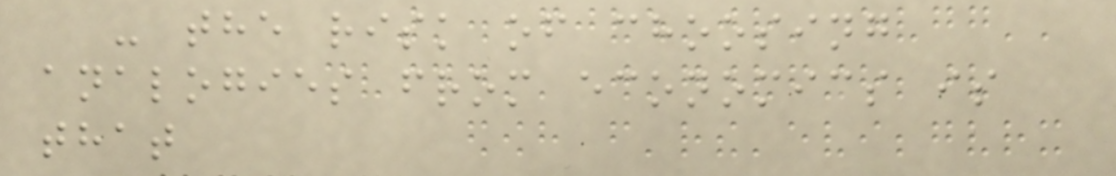- the risk of choosing
analogies from economics is
that
